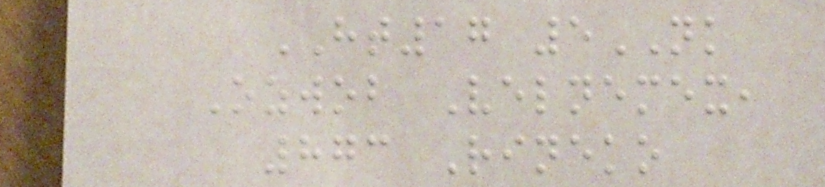HT17 5NK
Ozwob Velnemex,
873 Rineko
